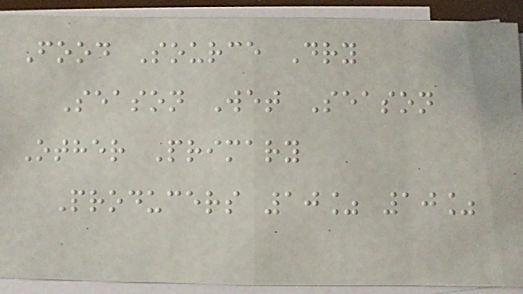Food Source Dry
Season Wet Season
Other Primary
Producers 10% 10%
